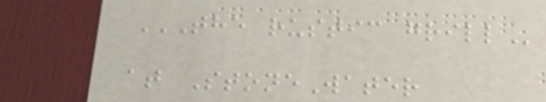THE RUSTIC GRILL
at StoneWater
